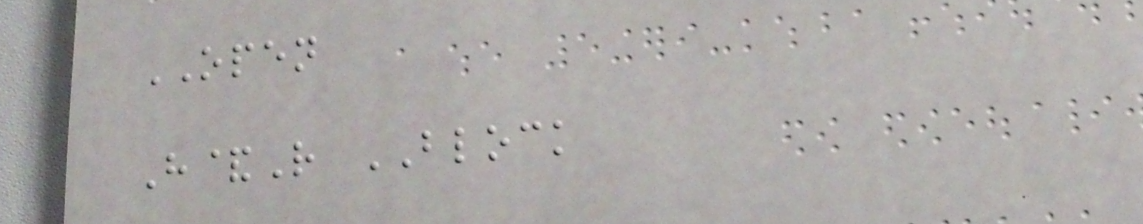OPEN
H&R BLOCK
